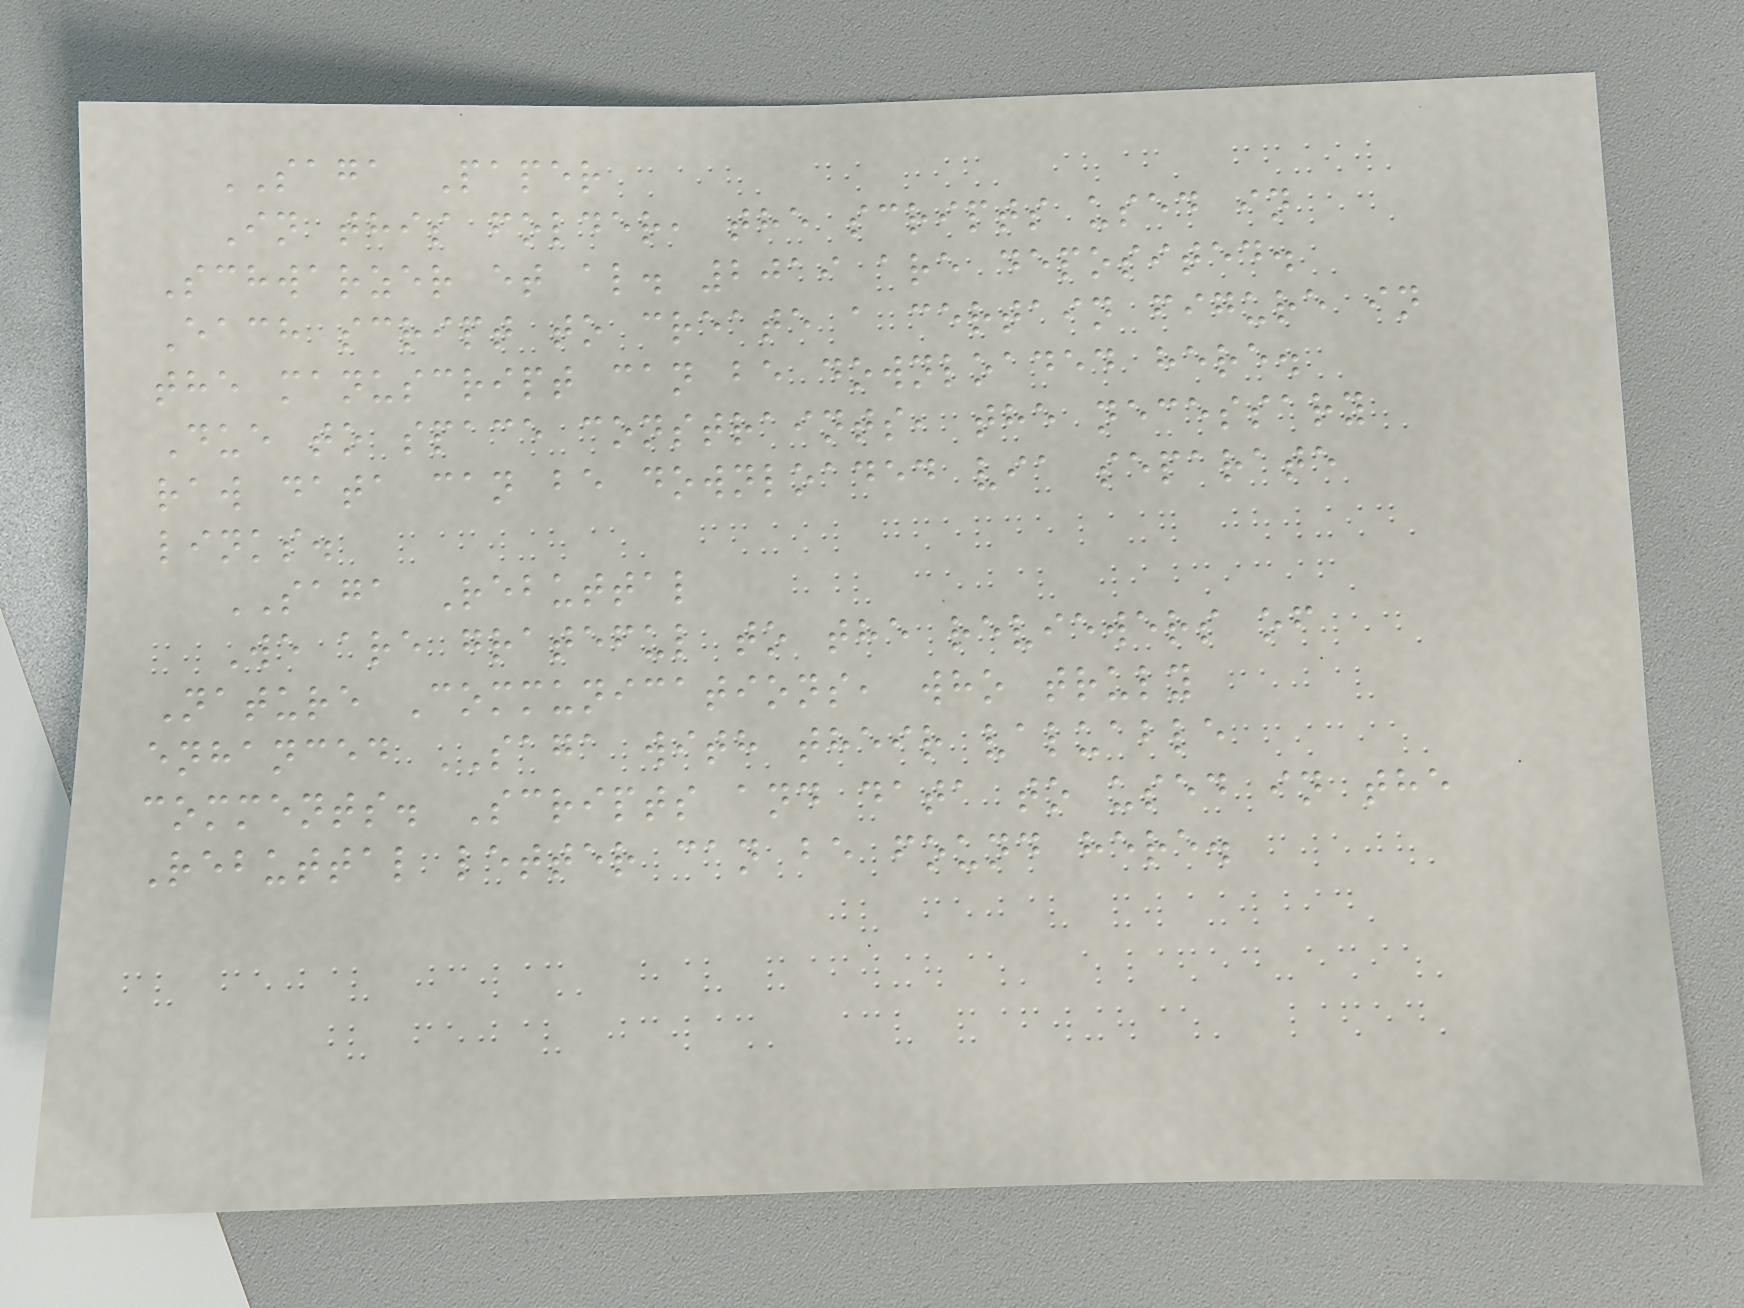SAGA Paper
In this folder, the scripts used in
Schwarzer et al. 2019 are deposited.
Each script to create a certain figure in
the manuscript can be downloaded here.
Due to space constraints, the necessary
raw data can be downloaded via separate
links.
SAGA Rebuttal
We are grateful to the reviewers of
Nature Communications, who truly
enhanced SAGA with their valuable
comments. Scripts and data to used in the
Rebuttal letter can be found here.
